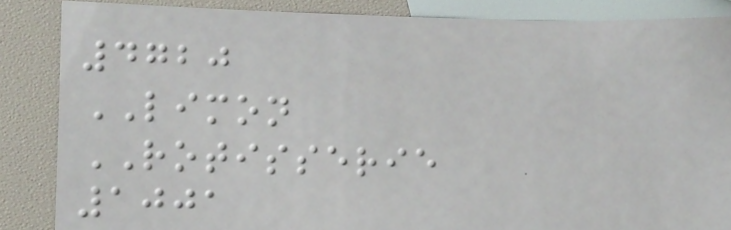4720
LIMON
ROTISSERIE
1001
